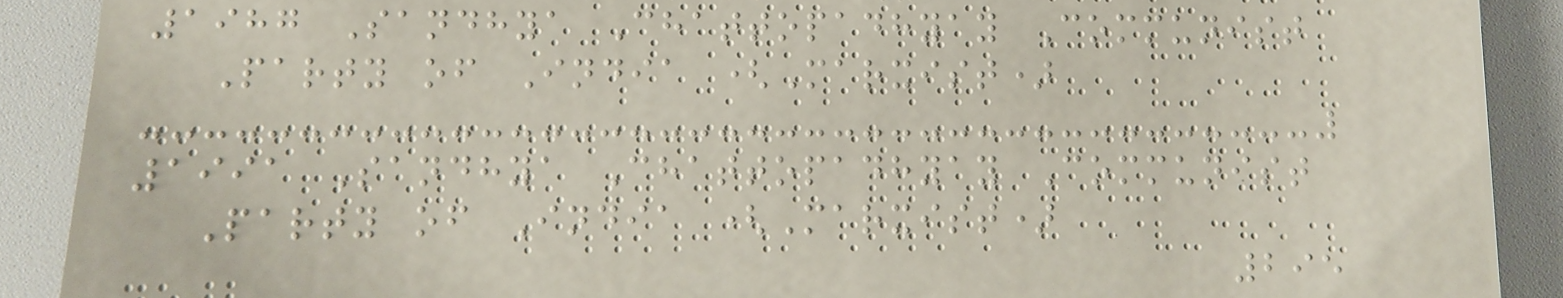1987 Sandhya Chattopadhyay Communist
Party of India (Marxist)
1991 Sandhya Chattopadhyay Communist
Party of India (Marxist)
295
